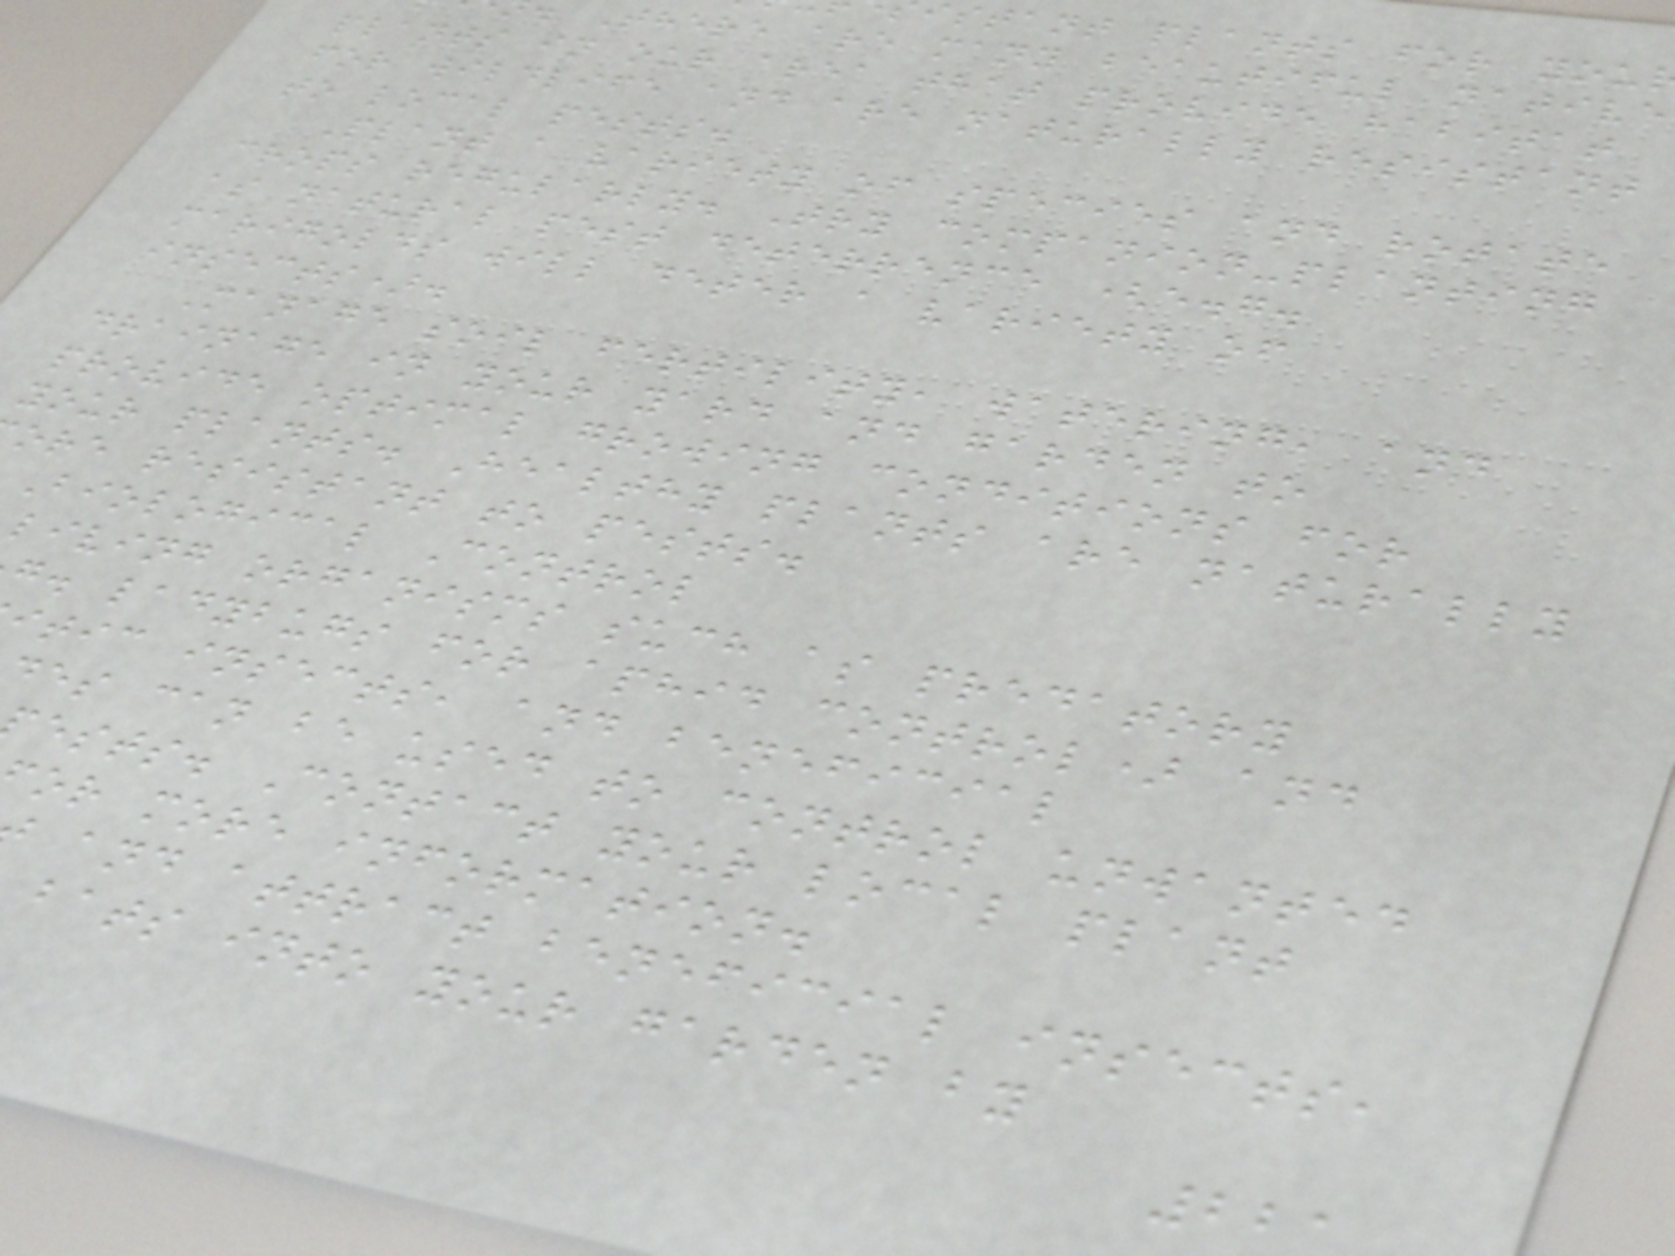istant plants for you
There are many beautiful native
plants in our area that provide habitat
for wildlife and are naturally resistant
to local pests.
Plant a variety of species and rotate
crops regularly. Try companion-planting
as natural pest deterrence (e.g.
marigolds will deter a variety of
insects).
Manage soil fertility, watering, and
drainage in your yard and garden to
provide optimal growing conditions for
your plants. Healthy plants are naturally
ore resistant to pests.
Biological Control
living organisms such as predatory
g. ladybugs for aphid control) and
itic insects, and beneficial
des can be used to control unwanted
ests. Contact your local plant
or more information.
and attract beneficial insects,
bats into your garden by
